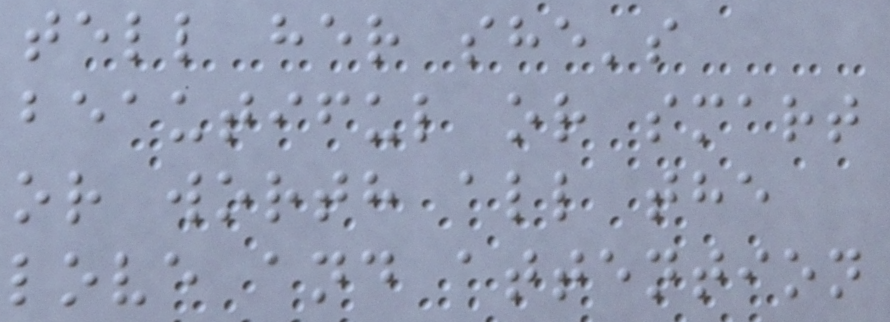tell her she's
beautiful or smart
or worth all the
love and attention
